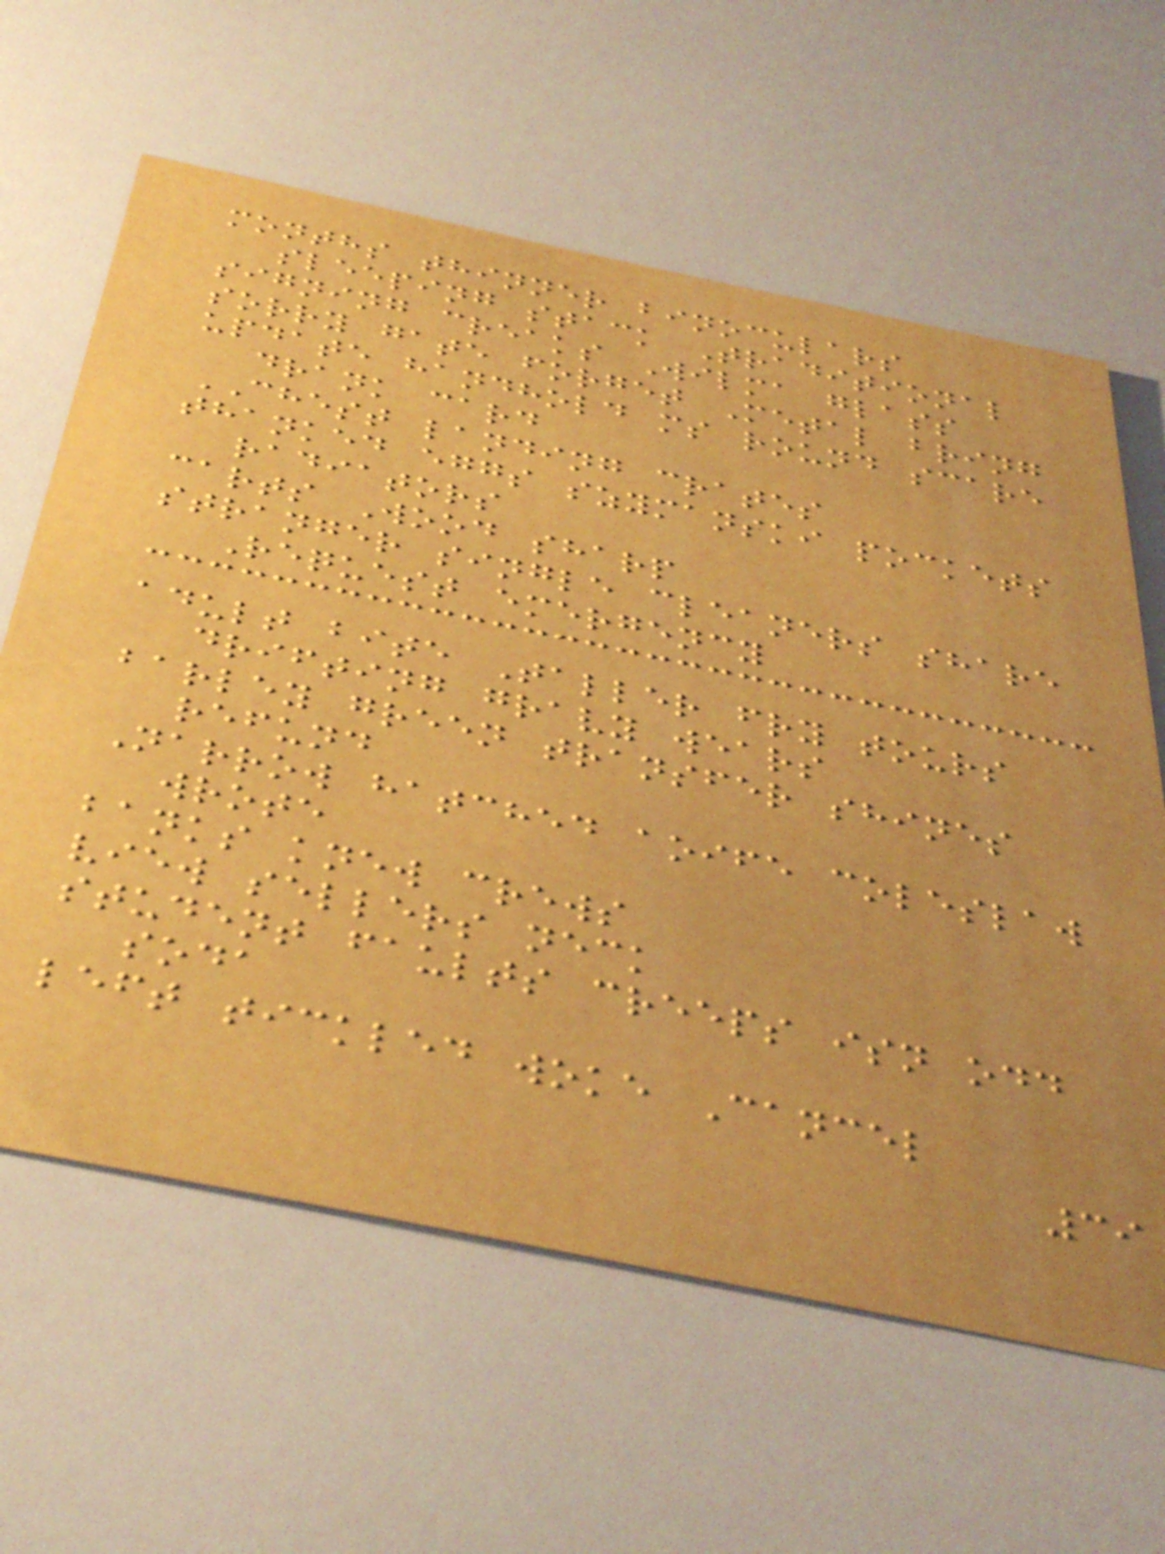months thinner binoculars
sleeping stack Traditional
signing creaks Wilma glass
sorry gate forget Metal bring
update handhold ms round scare
drank card
CHEST landing crates
thanked eggs szymanski pockets
radiators
carts Wood sharp
stranger single cleaners share
Request emergency
adult bite Taller fry tours
drifting gravy wears
barley green transfer shines
refund
Narrow hatched aoife coleslaw
wrote
banks knew crews
view sellers neck
student faults creeps isn odd
soda
left tickled woke Cancel
39
